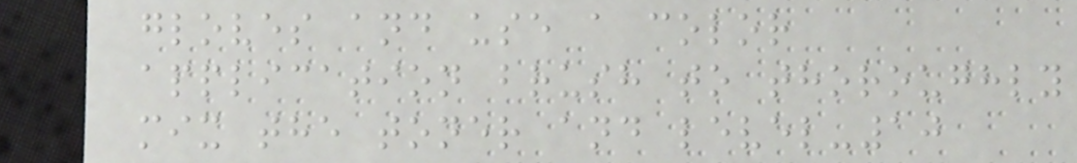gloves and use a color
application brush to thoroughly
mix the toner and level-10
